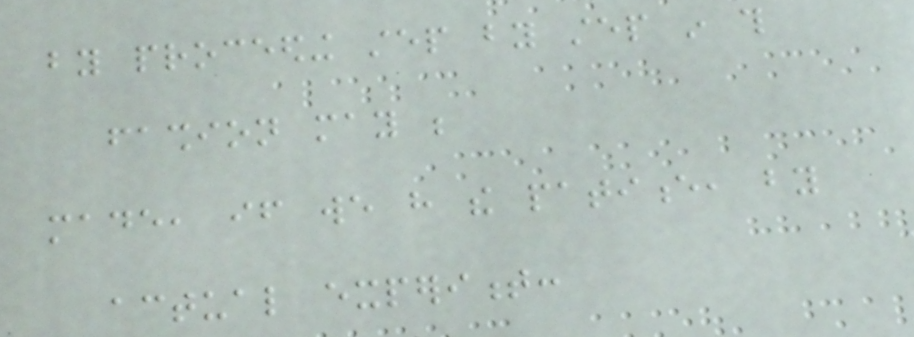by proceeding step by step in this
fashion may be
made, if we have the patience, by
actual experiment:
